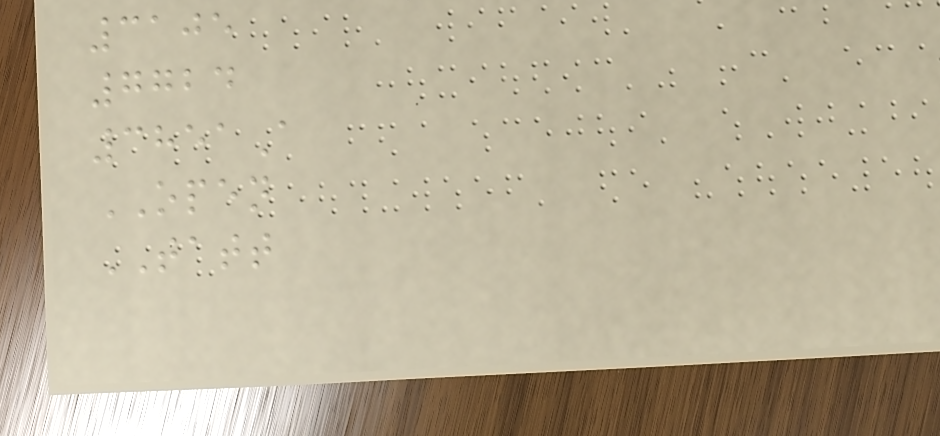3105
7724
3851A
OPEN
TATT
